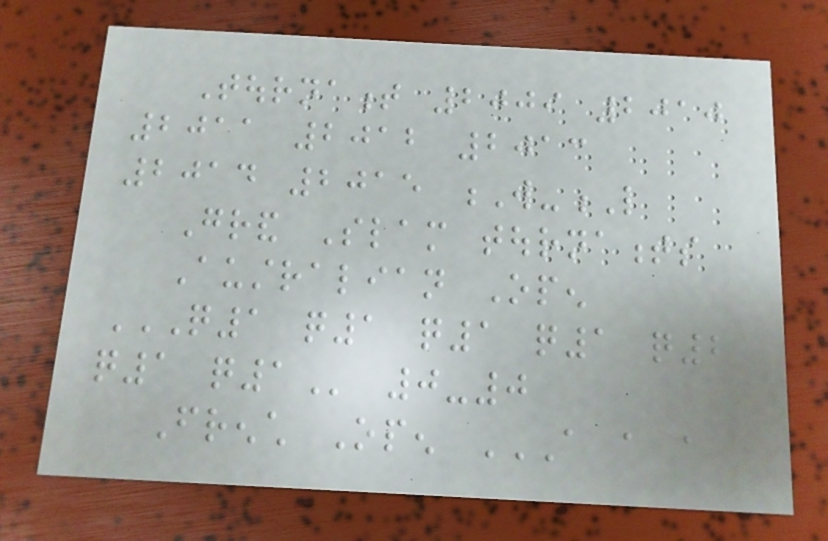Tournament 2009 2010
2011 2012 2013
2014 2015 W-L
Grand Slam tournaments
Australian Open
Q1 Q1 Q1 Q1 Q2
Q1 Q1 0-0
French Open A A A
